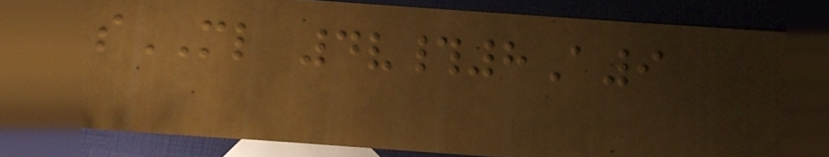sML 4v#8A9
